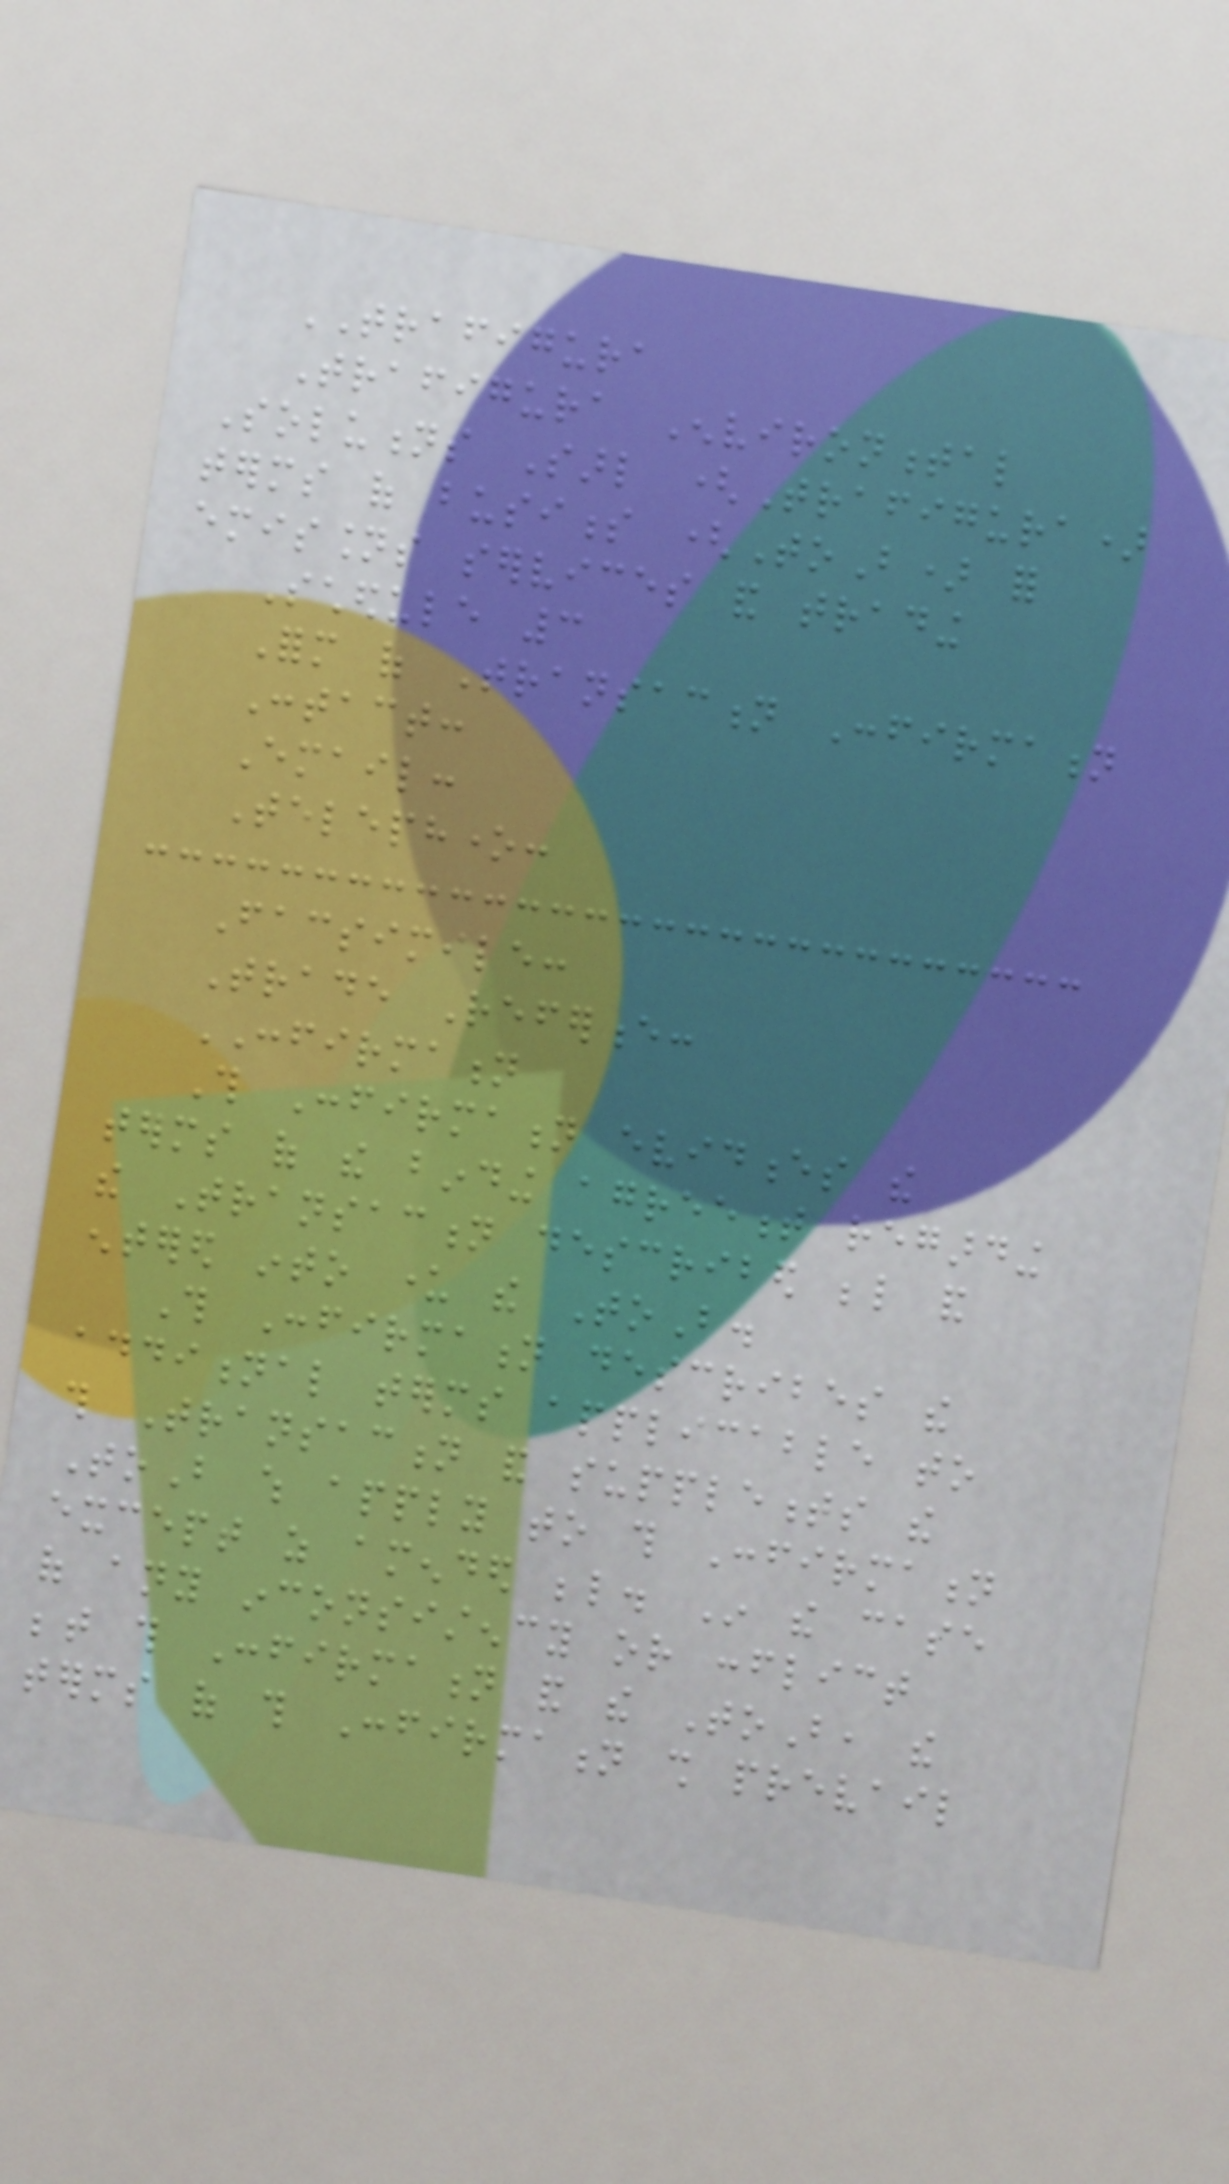TRAFIGURA
Trafigura Environmental
Solutions Sarl (Trafigura)
terms of business (ToB) for
emissions services and trading
Schedule 3
Form of Transaction Confirmation
Contact:
Email:
Telephone:
Facsimile:
Trade Reference:
CONFIRMATION
This Confirmation evidences the
terms of the binding agreement regarding
the Transaction described below and
entered into under the ToB.
This Confirmation describes the
additional terms applicable to
this Transaction and supplements the
ToB which apply to this Confirmation
except as amended below. In the case
of any inconsistency or conflict
between this Confirmation and the ToB, the
terms of this Confirmation shall prevail
